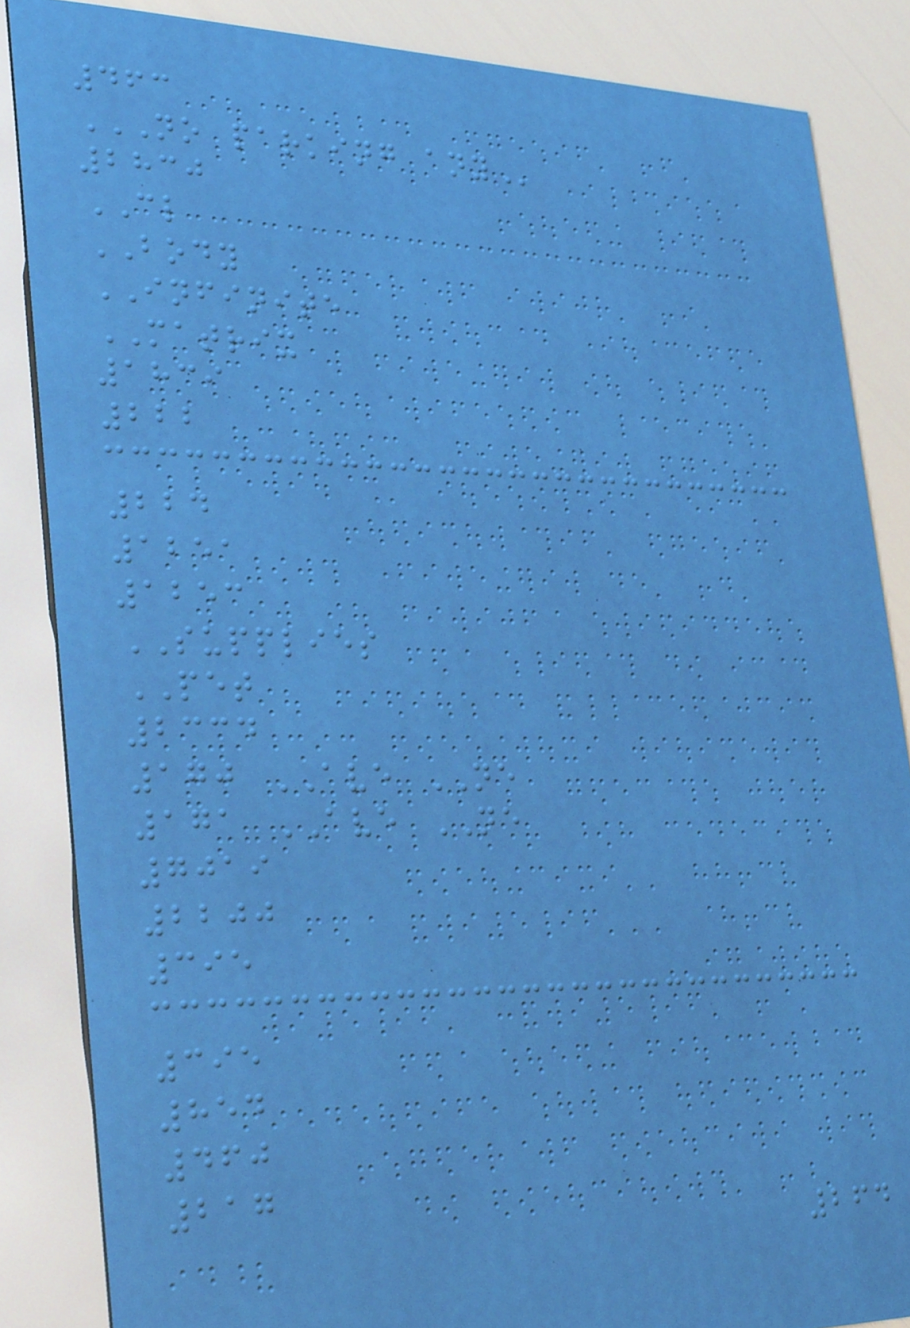463
NO PARKING ANY
2830
CL
BODY
INFINITE
MATRIX
1839
222
224
1251
1253
SUPPLIES
PET
2334
170 AVE NE
171 AVE NE
7019
2200
395
395
854
460
217
264
